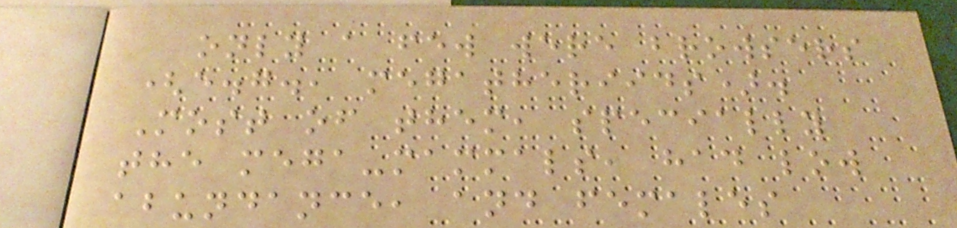only a few were browsers
(e.g., megatheriids).
Most of them, specially
the mega-mammals, had low
abundance, and females
